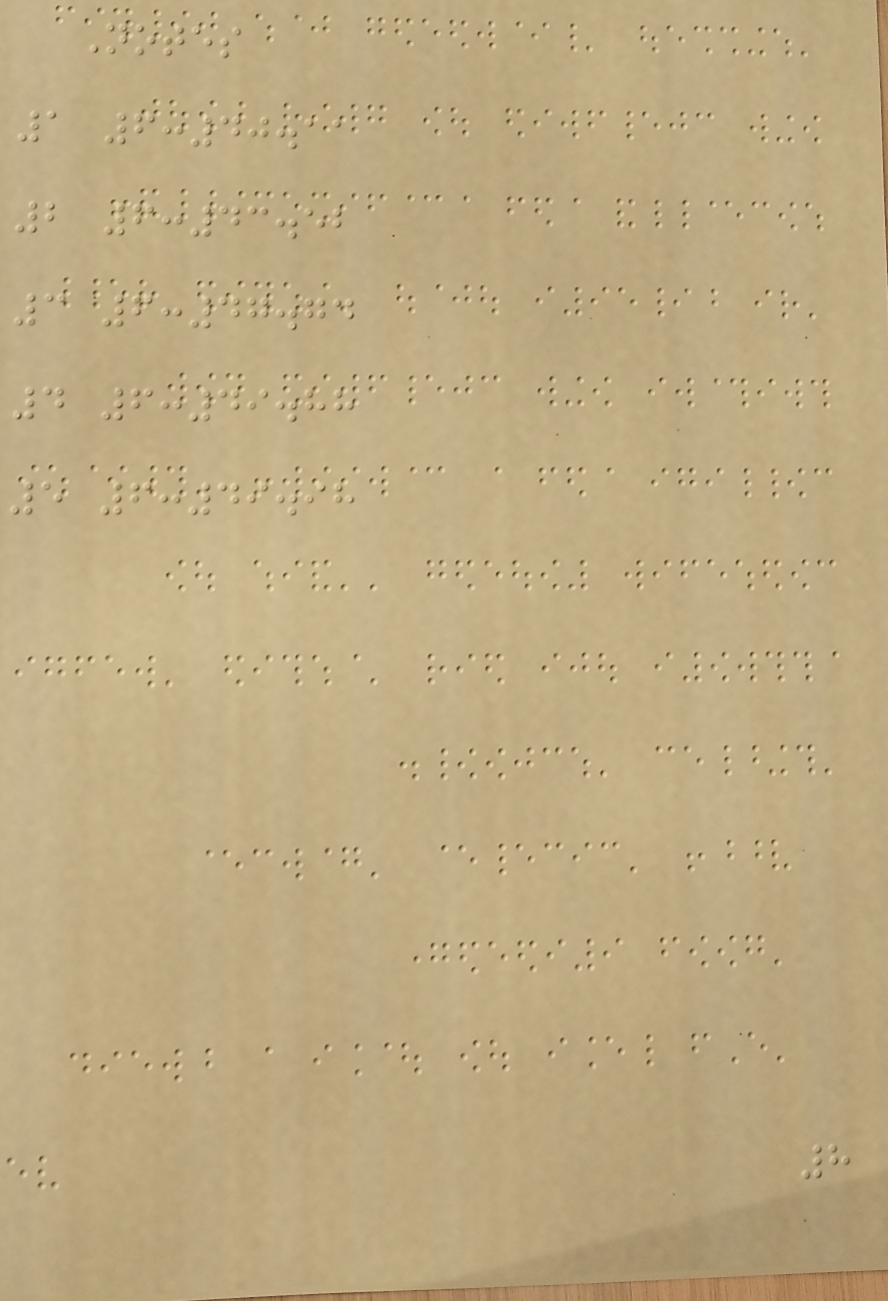Notes
1 6:40.11
2 6:43.52
3 6:47.74
4 6:49.88
5 6:49.98
8
